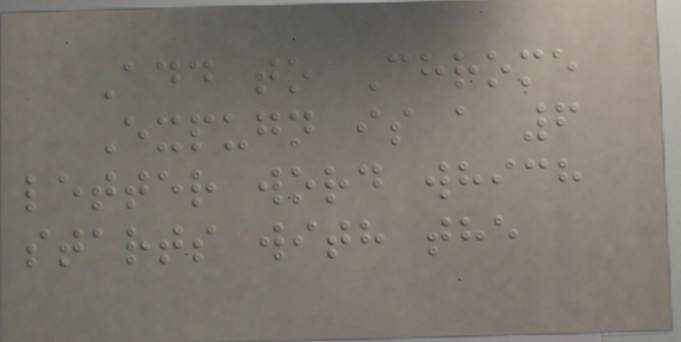Add to Chrome
Expugn is a 6
letter word which
starts with the
